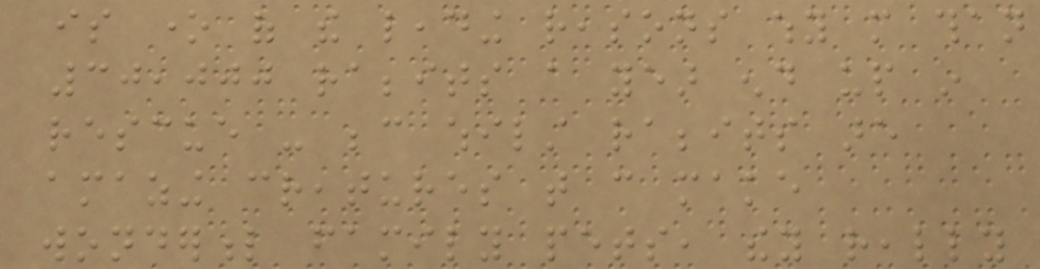is one of the leading reasons why more than
30,000 rabbits a year end up in
rescue - because whilst rabbits are
amazing creatures that can make
wonderful family pets, they really
